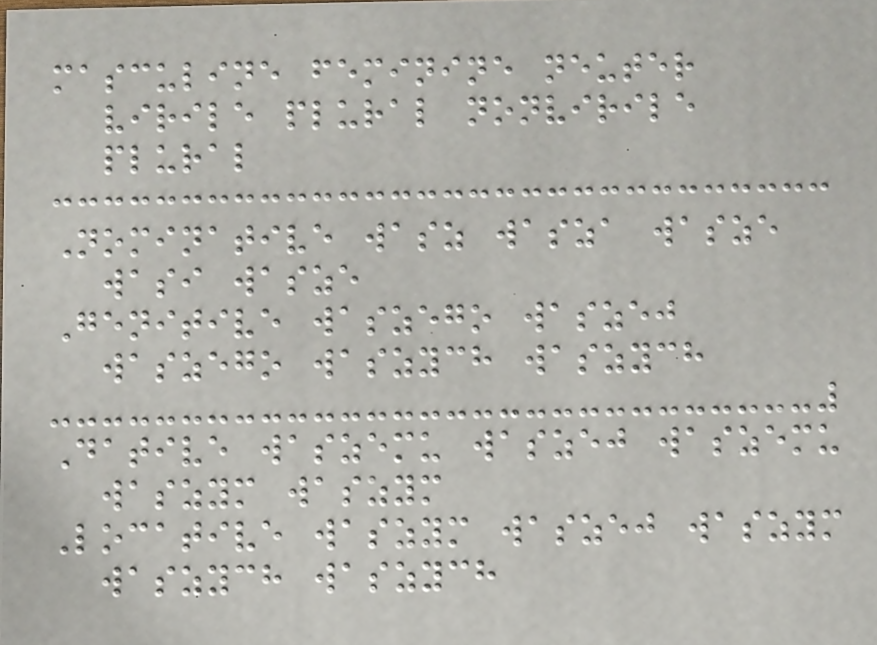masculine feminine neuter
virile plural nonvirile
plural
Nominative wasz wasza wasze
wasi wasze
Genitive waszego waszej
waszego waszych waszych
Dative waszemu waszej waszemu
waszym waszym
Locative waszym waszej waszym
waszych waszych
